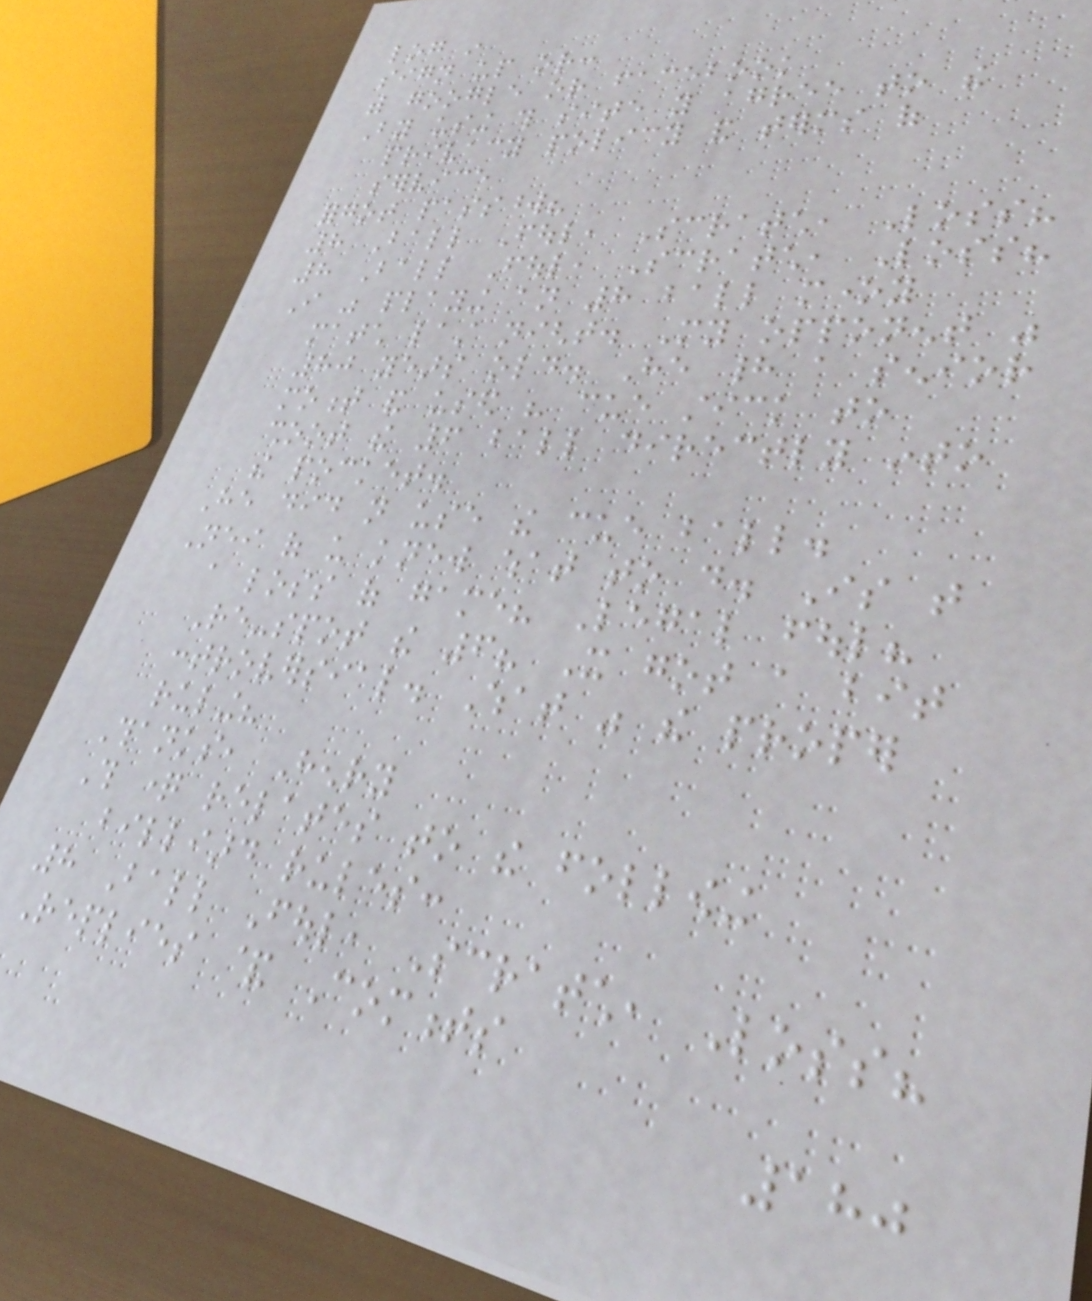log in
sign up or:
with google or facebook
By using this site you agree to the
privacy policy and terms of
service
forgot password?
8 Ball Foul, Scratch, Loss?
8 Ball Foul, Scratch, Loss?
I was playing an 8 ball money
match last night. My opponent was
80 years old. He had a senior
moment and used his cue stick to
shoot the 6 ball directly into
the pocket.
He did not use the cue ball.
Neither of us knew what to do. Is that
a loss of game? Legal foul?
Re-spot the 6? It got a bit
controversial. What was the proper
ruling?
Thanks, Henry
This question relates to the following
billiard rules:
8 Ball Foul, Scratch, Loss?
Replies & Comments
180
